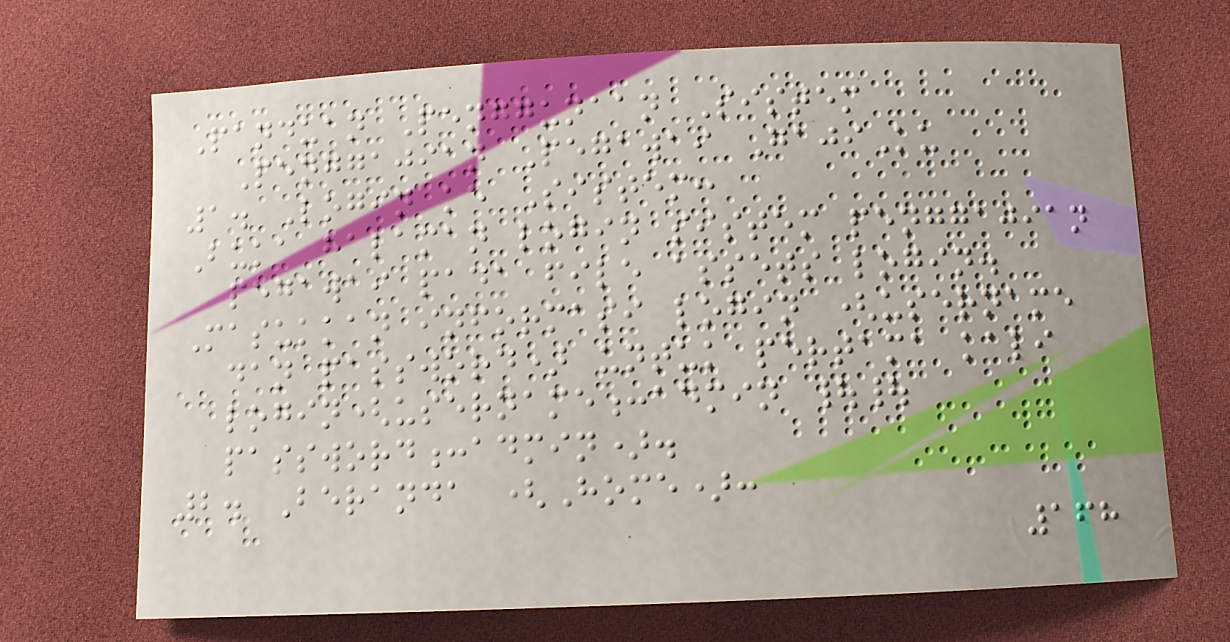Panduan Penggunaan Sistem
Penggajian Pegawai GajiKu
1. Login ke Sistem:
Buka halaman login sistem penggajian
pegawai pada file assets login.
Masukkan informasi login (username
dan password) untuk pertama kali
login(username:admin ||
password:admin).
2. Beranda (Home):
168
